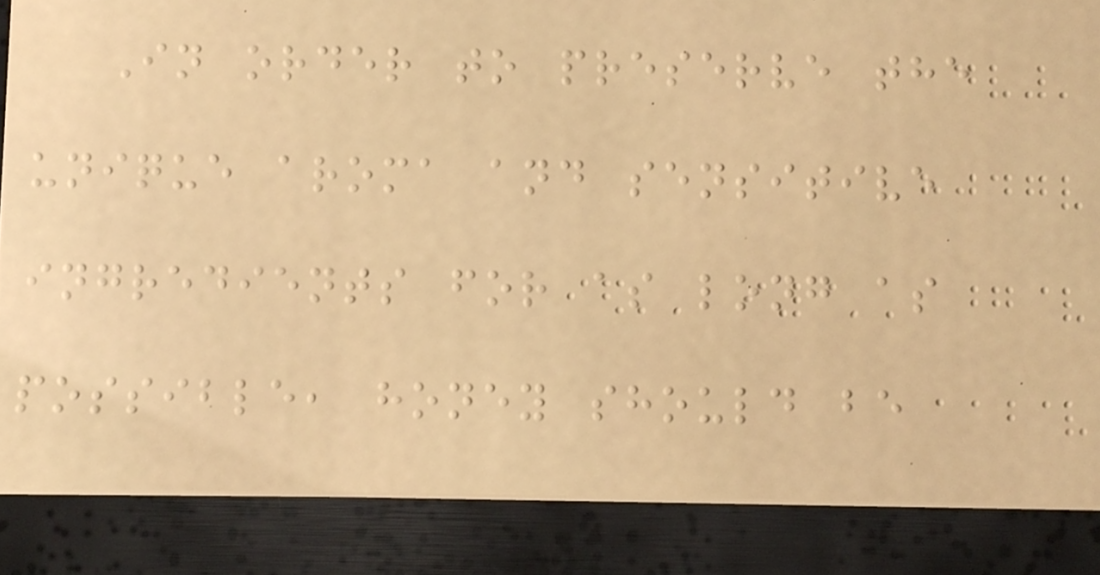In order to preserve the
unique aroma and sensitive
ingredients for as long as
possible, honey should be
